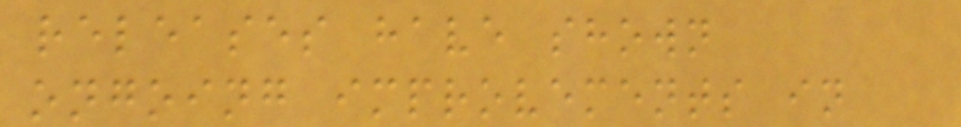releases have shown
ongoing improvements in
